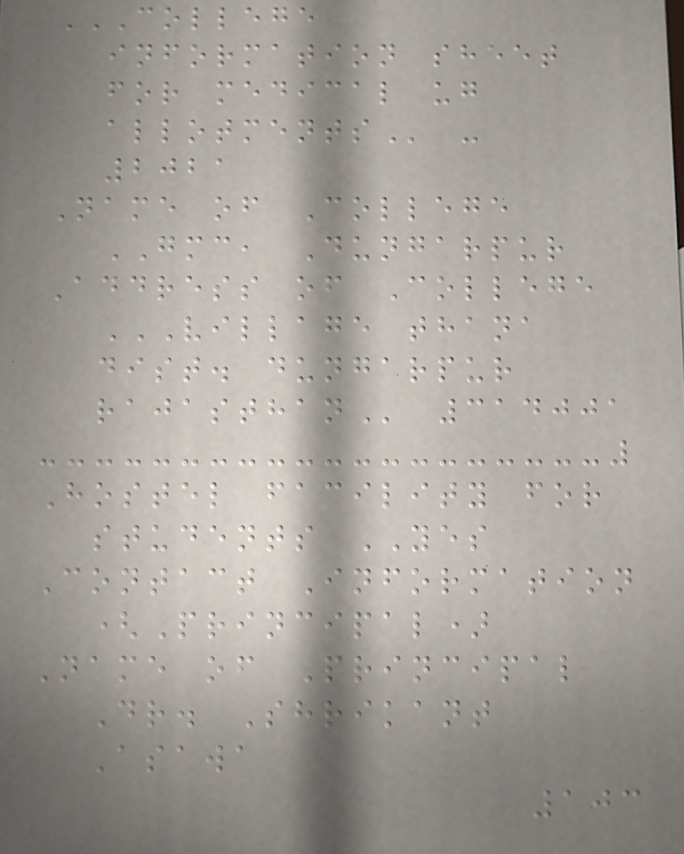COLLEGE
INFORMATION SHEET
FOR MEDICAL UG
ALLOTMENTS -
2021
Name of College
GMC, Dungarpur
Address of College
VILLAGE THANA
DIST. DUNGARPUR
RAJASTHAN 314001
Hostel facility for
students YES
Contact Information
(Principal)
Name of Principal
Dr. Shrikant
Asawa
103
